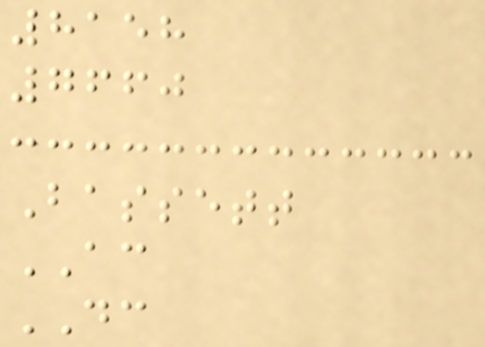8158
7660
Bassett
AC
DC
